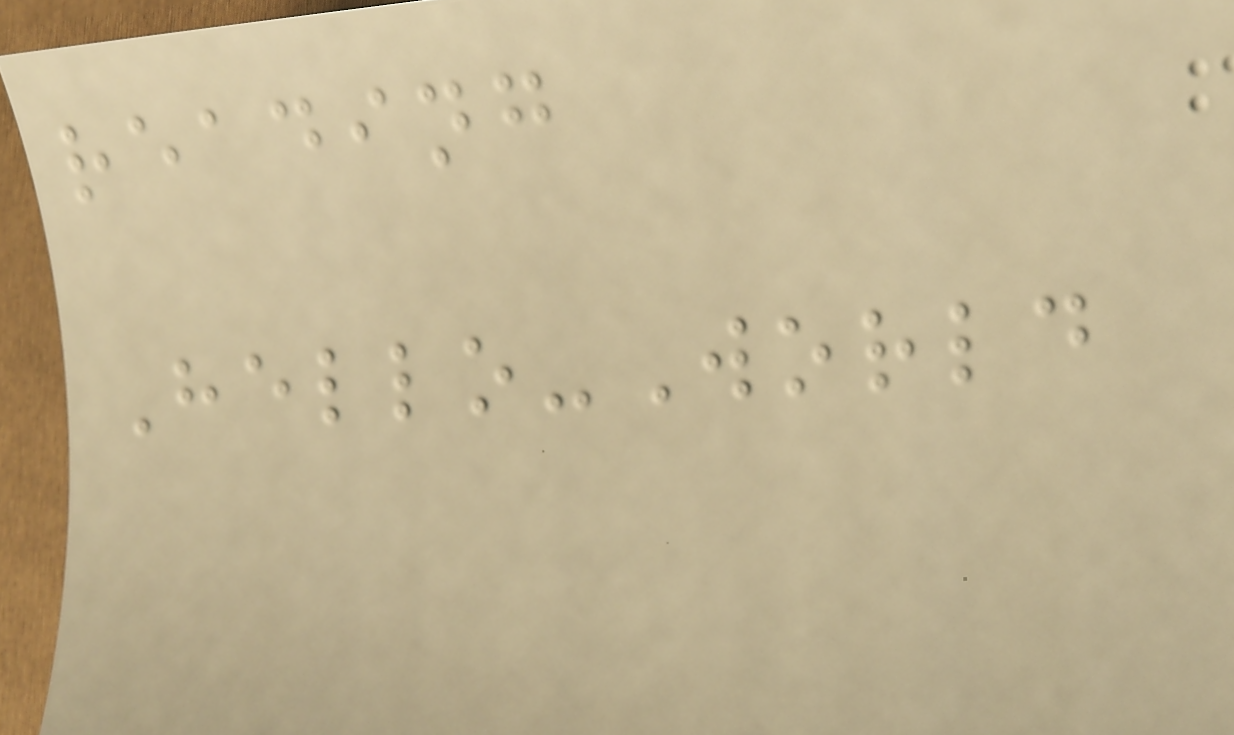reading
Hello-World
